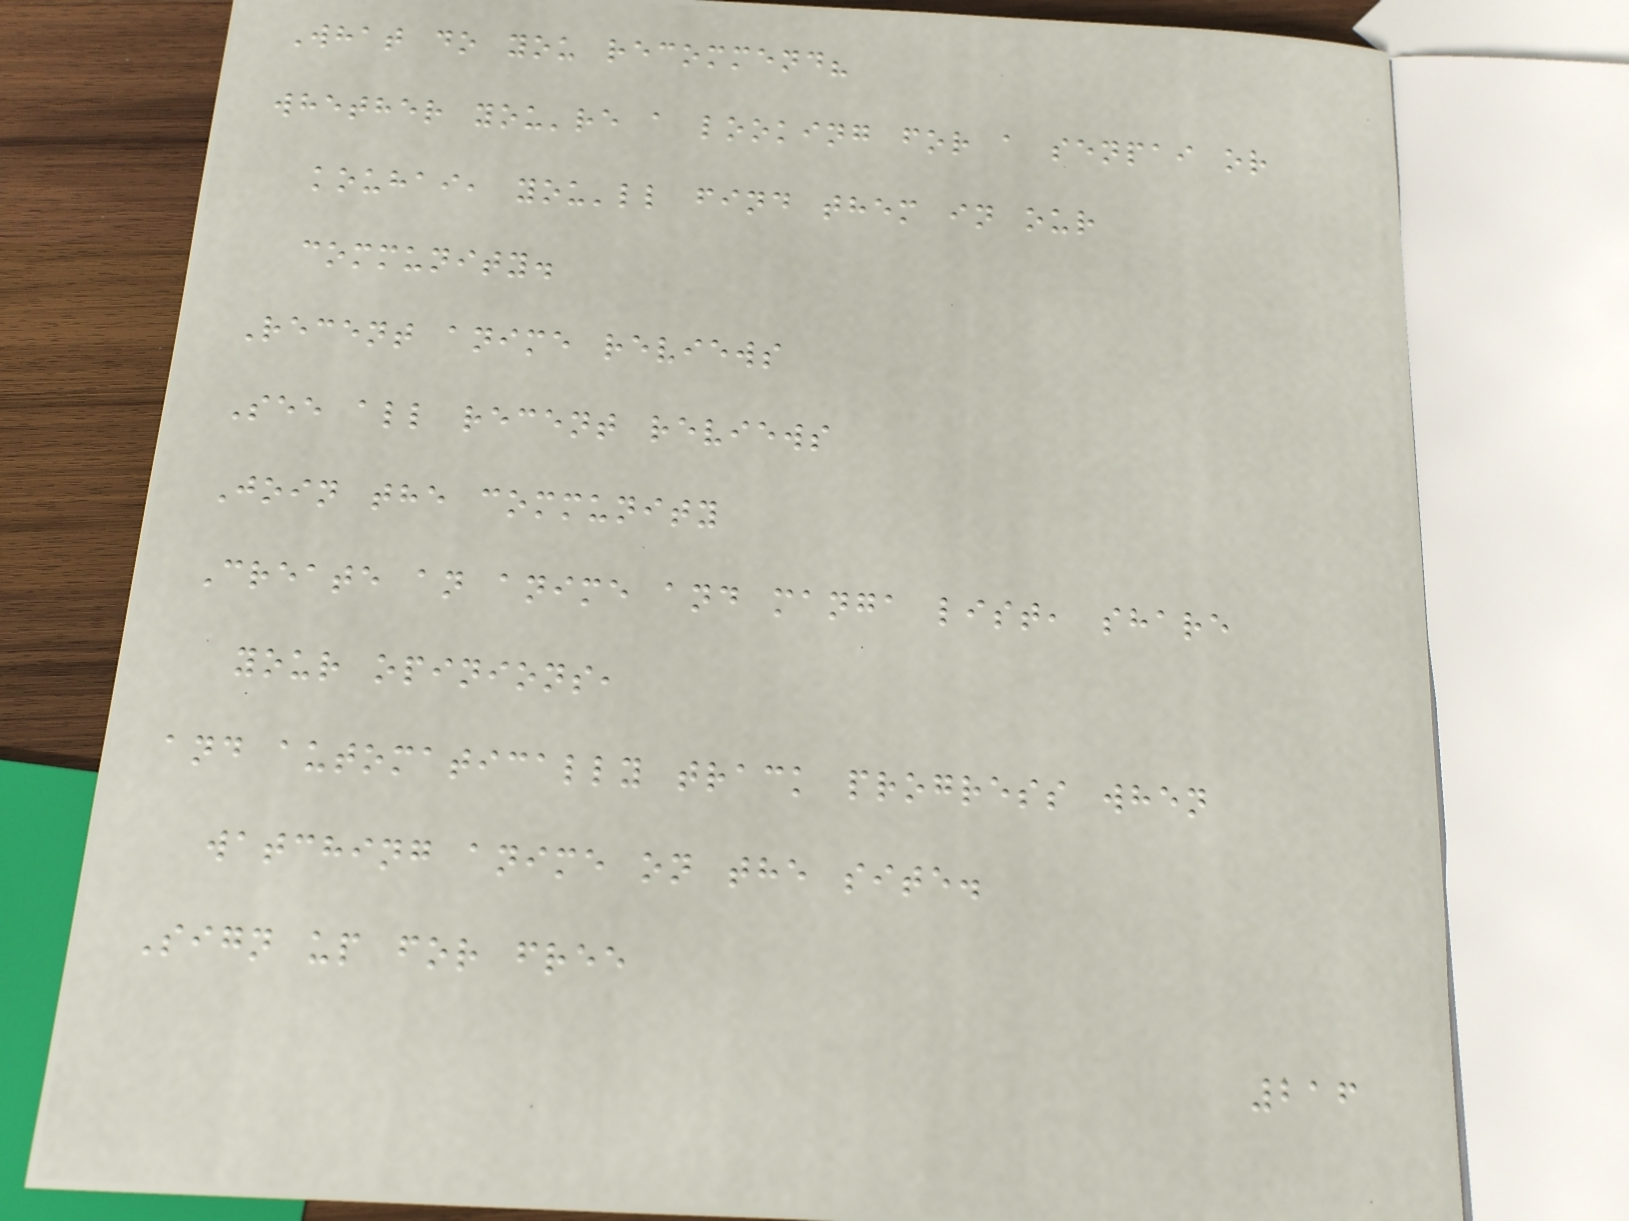What do you recommend?
whether you're a looking for a senpai or
kouhai, you'll find them in our
community.
Recent anime reviews
See all recent reviews
Join the community
Create an anime and manga list, share
your opinions,
and automatically track progress when
watching anime on the site.
Sign up for free
216
